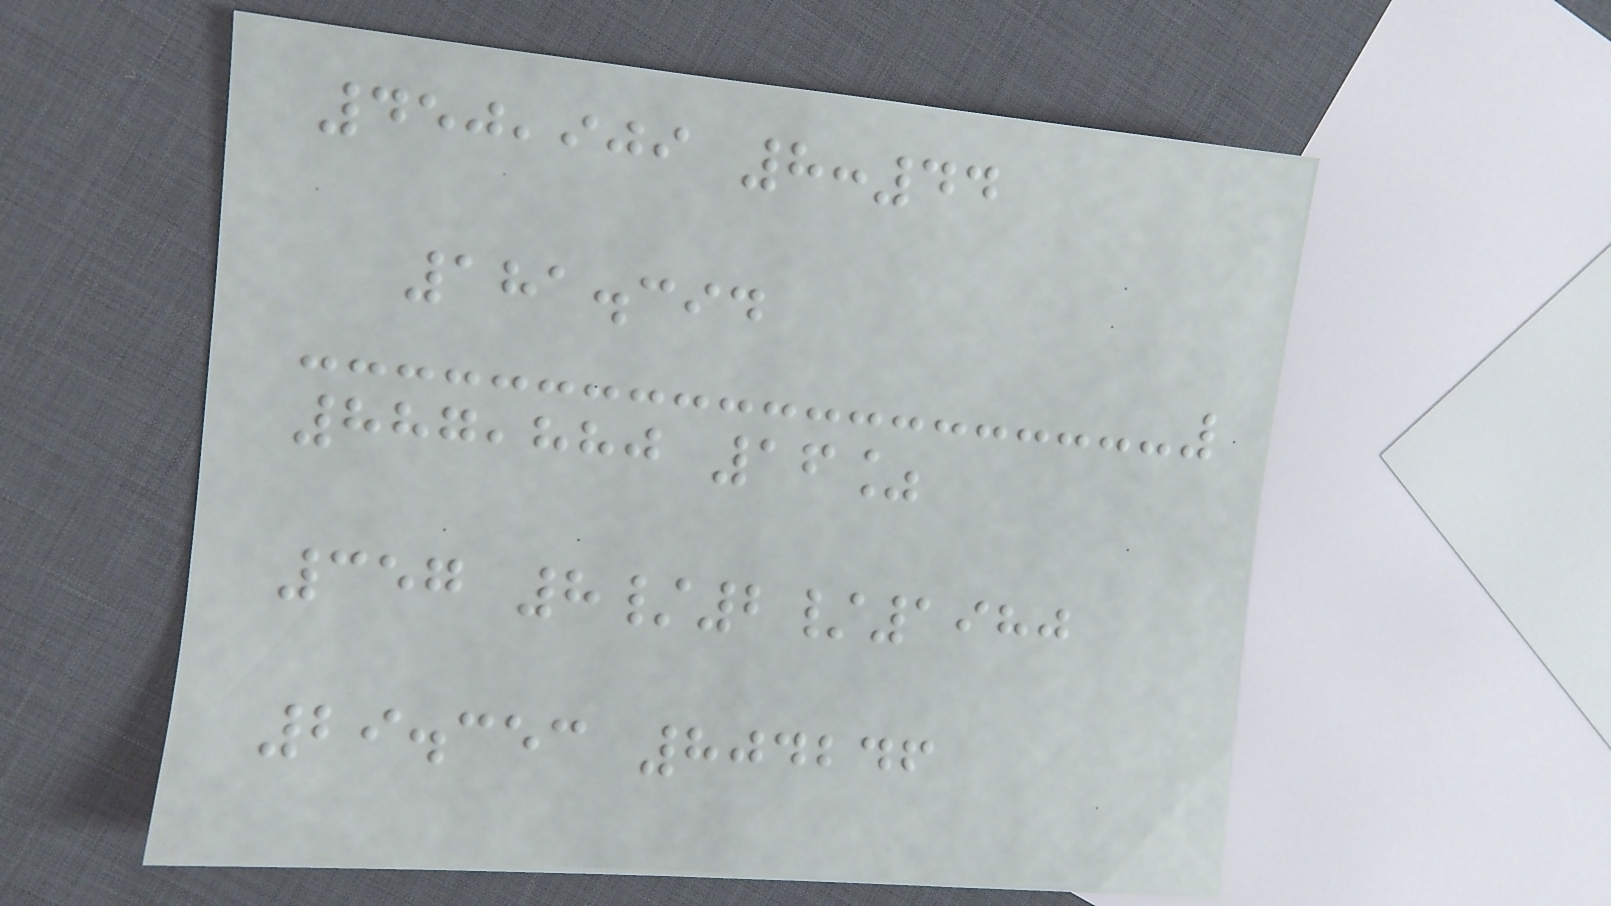450,909 8:44
181.394
887,880 16%
357 8/2/1980
29.353 804246
